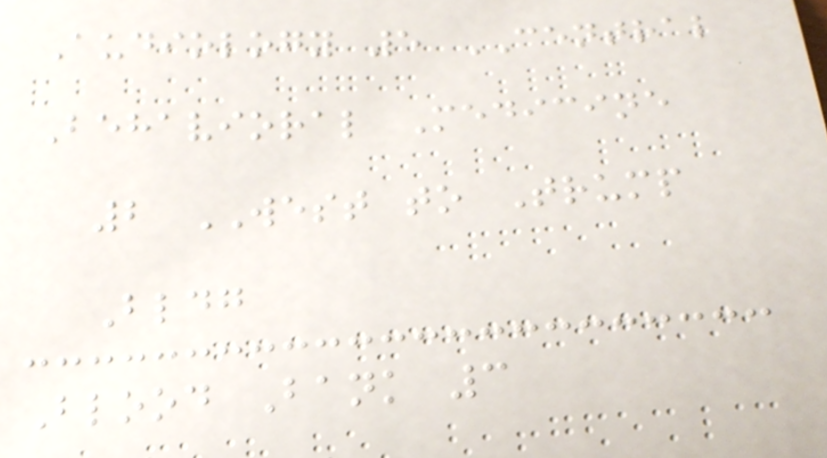Audiology 5 CENTRAL
Behavioral Medicine
2 WEST to Trump
Bldg
Blood Bank 3
